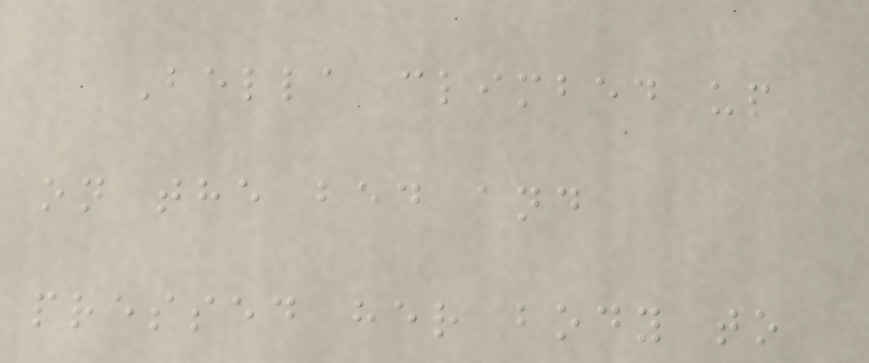Bella climbed up
on the bed and
pressed her body to
